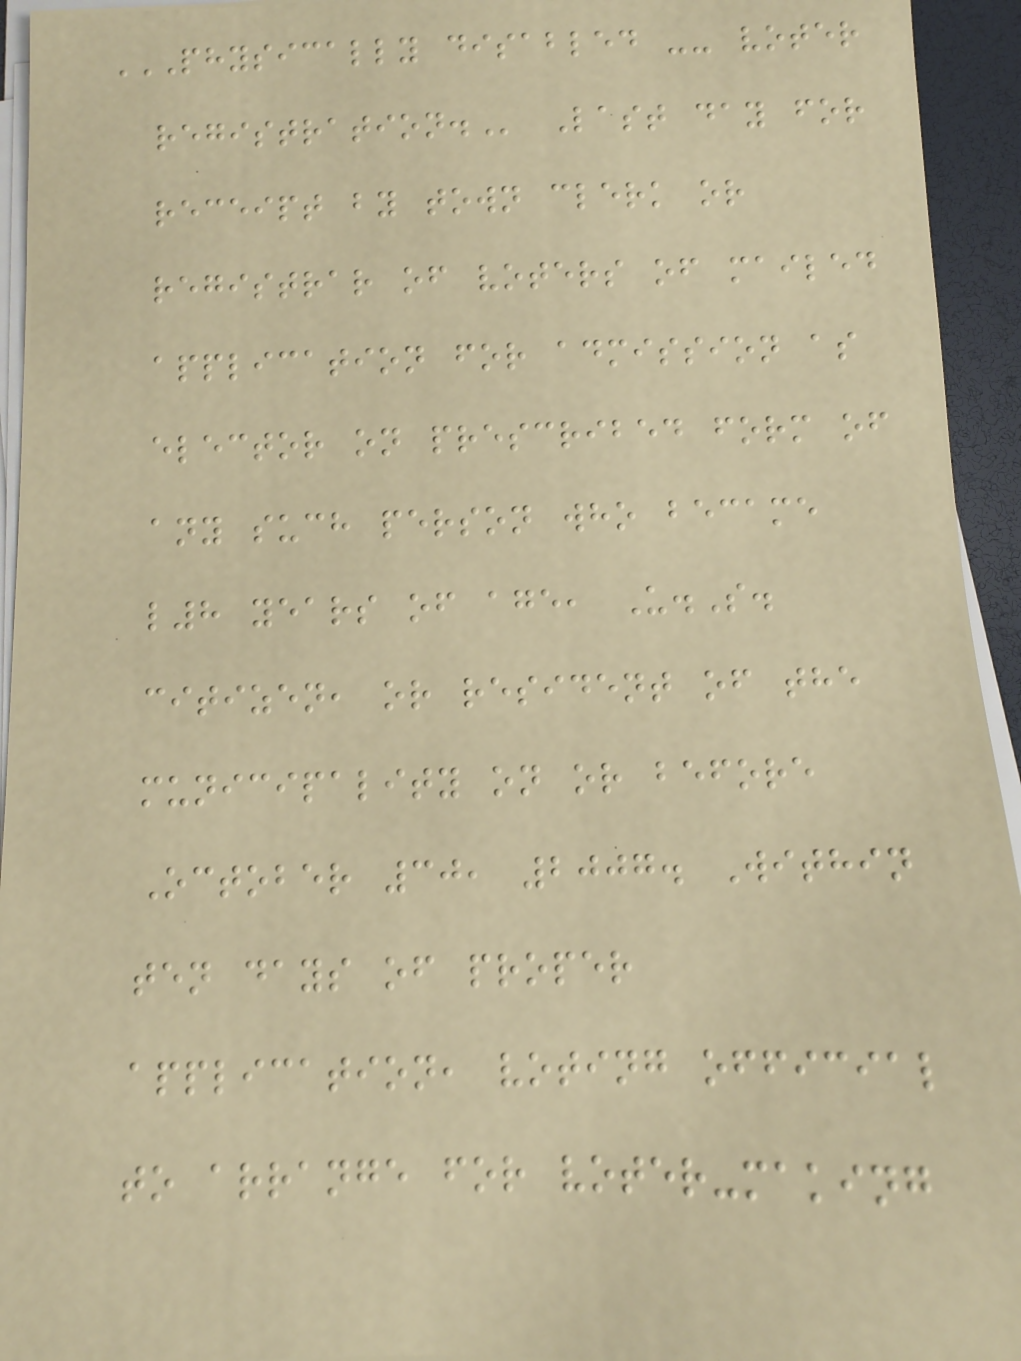PHYSICALLY DISABLED -- VOTER
REGISTRATION. Last day for
receipt by town clerk or
registrar of voters of mailed
application for admission as
elector on prescribed form of
any such person who became
l8 years of age, U.S.
citizen, or resident of the
municipality on or before
October 30, 2007. Within
ten days of proper
application, voting official
to arrange for voter-making
